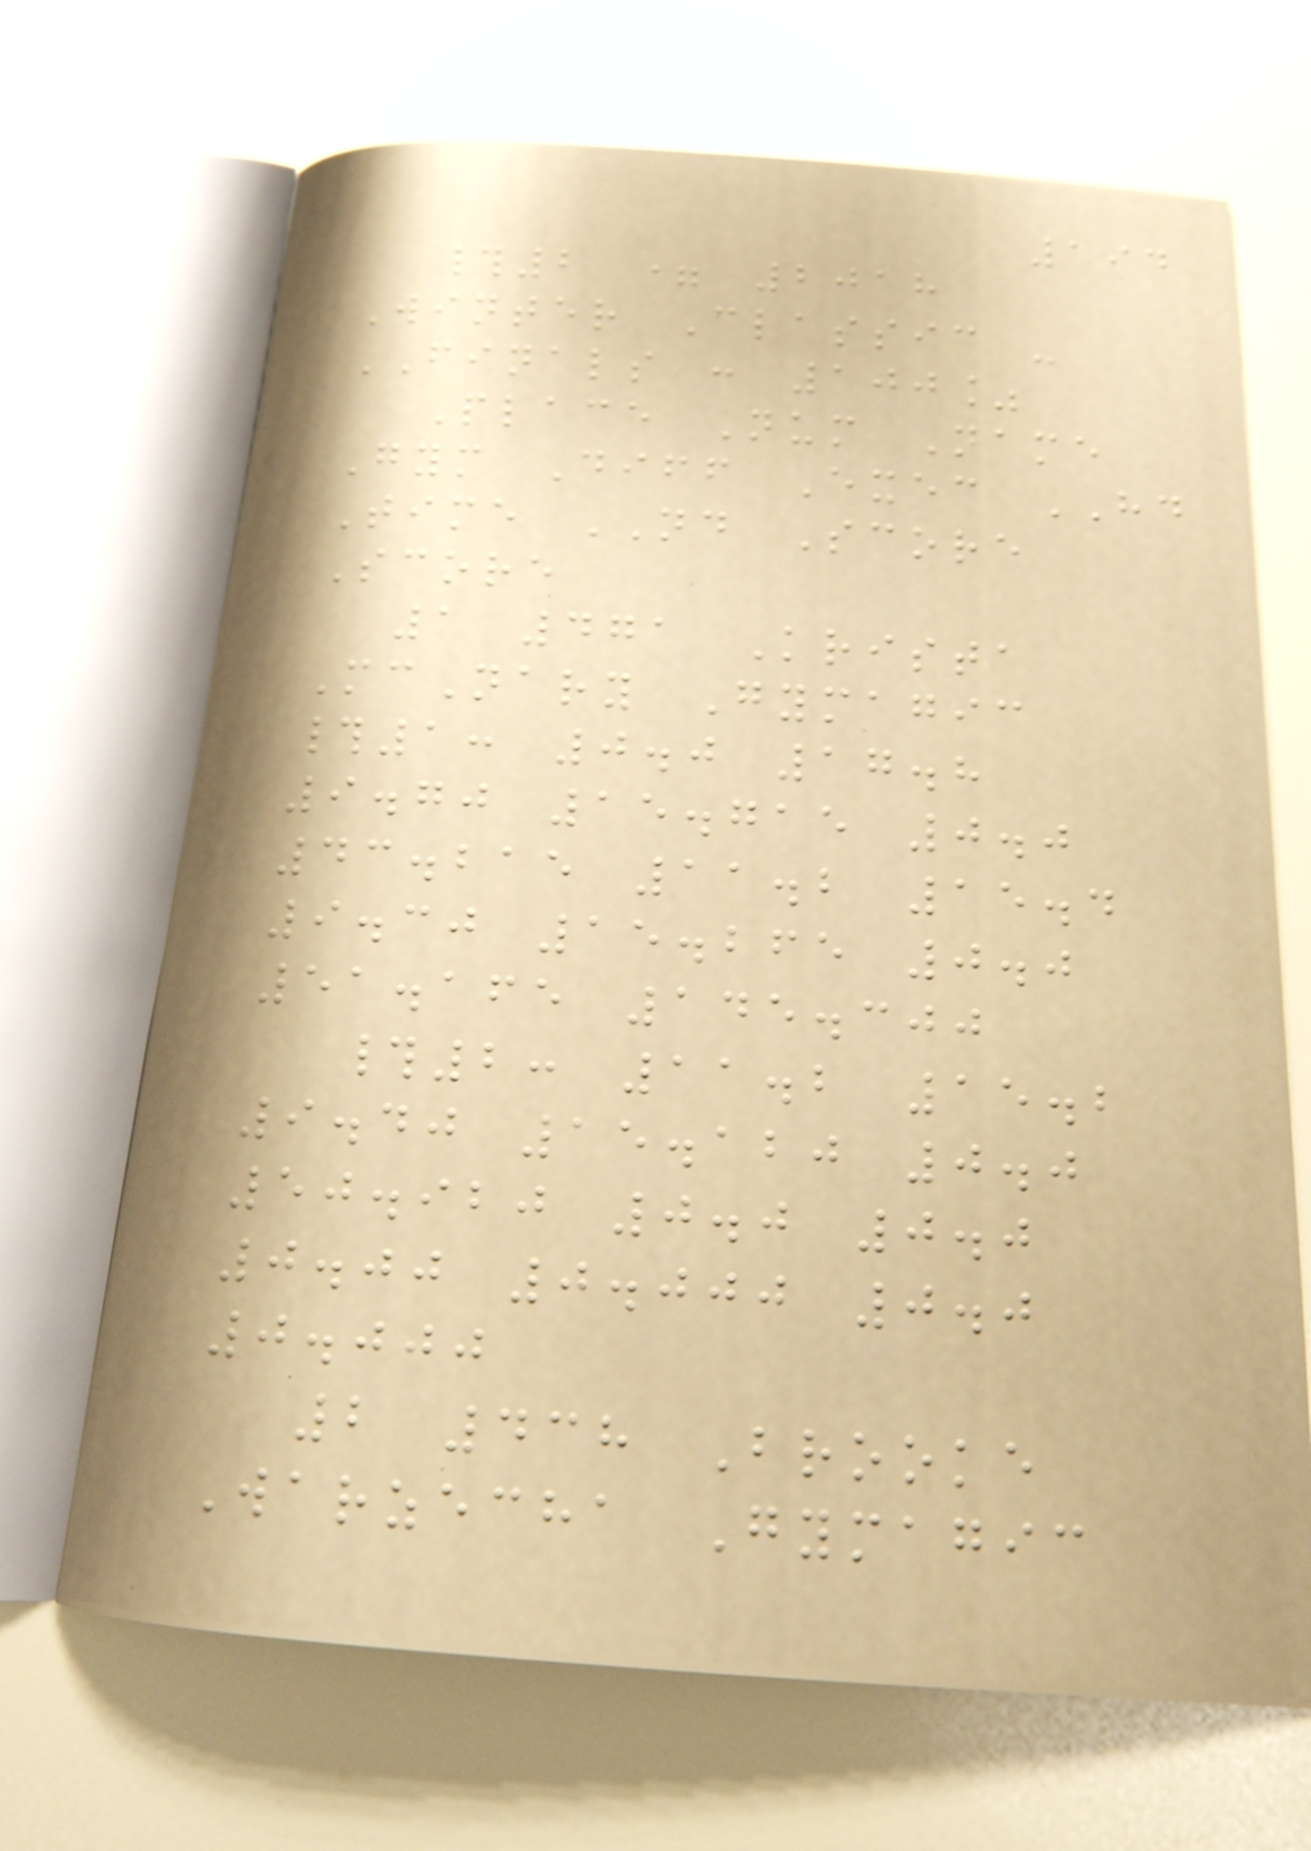194
#2 = 2018
Winter Classic -
FINALS : 100%
Place Num Name
Gym Diff Exec HD
Time ND Score
Score
1 471 Krista
McNary Gymagic
#1: 0.0 17.8
9.70 15.715 0.0
43.215 11.2 15.4
9.30 15.265 0.0
51.165 145.300
#2: 11.2 15.2
9.40 15.120 0.0
50.920 0.0 0.0
0.00 0.000 0.0
0.000
2 438 Brooke
Warzecha Gymagic
